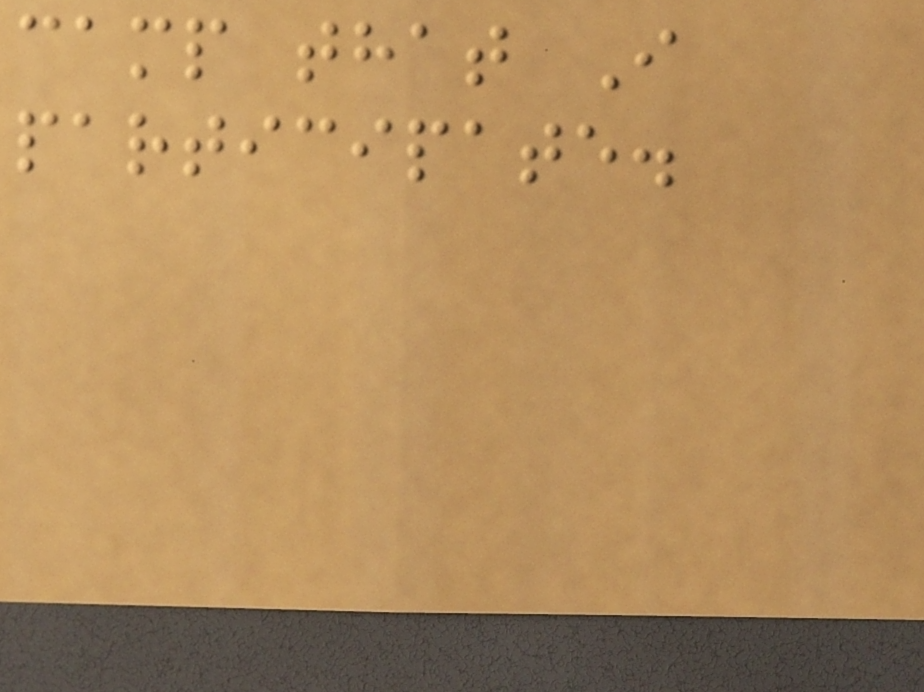camp that I
participate.
